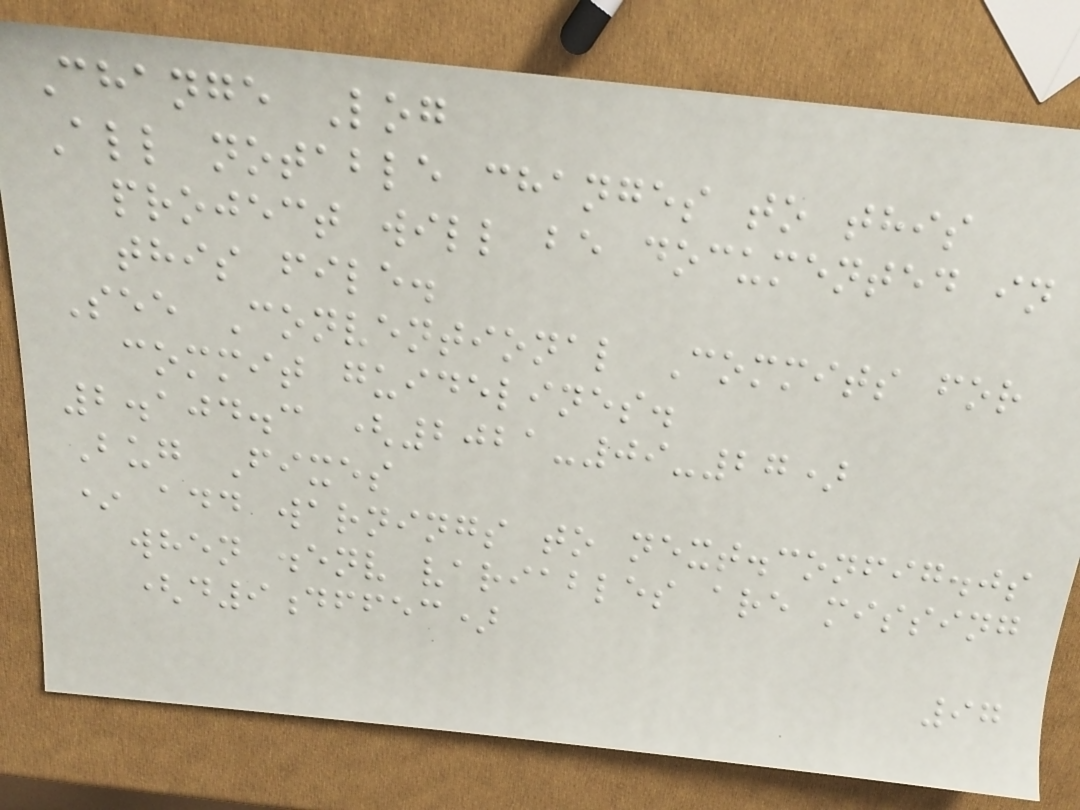Change Log
All notable changes to this
project will be documented in
this file.
See Conventional Commits for
commit guidelines.
2.104.3 (2021-09-27)
Bug Fixes
* add warnings to next.config.js
when .env variables are missing
(d9dffec)
97
